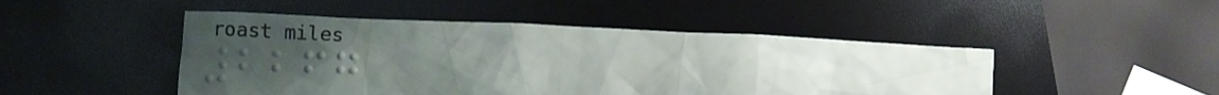2267
